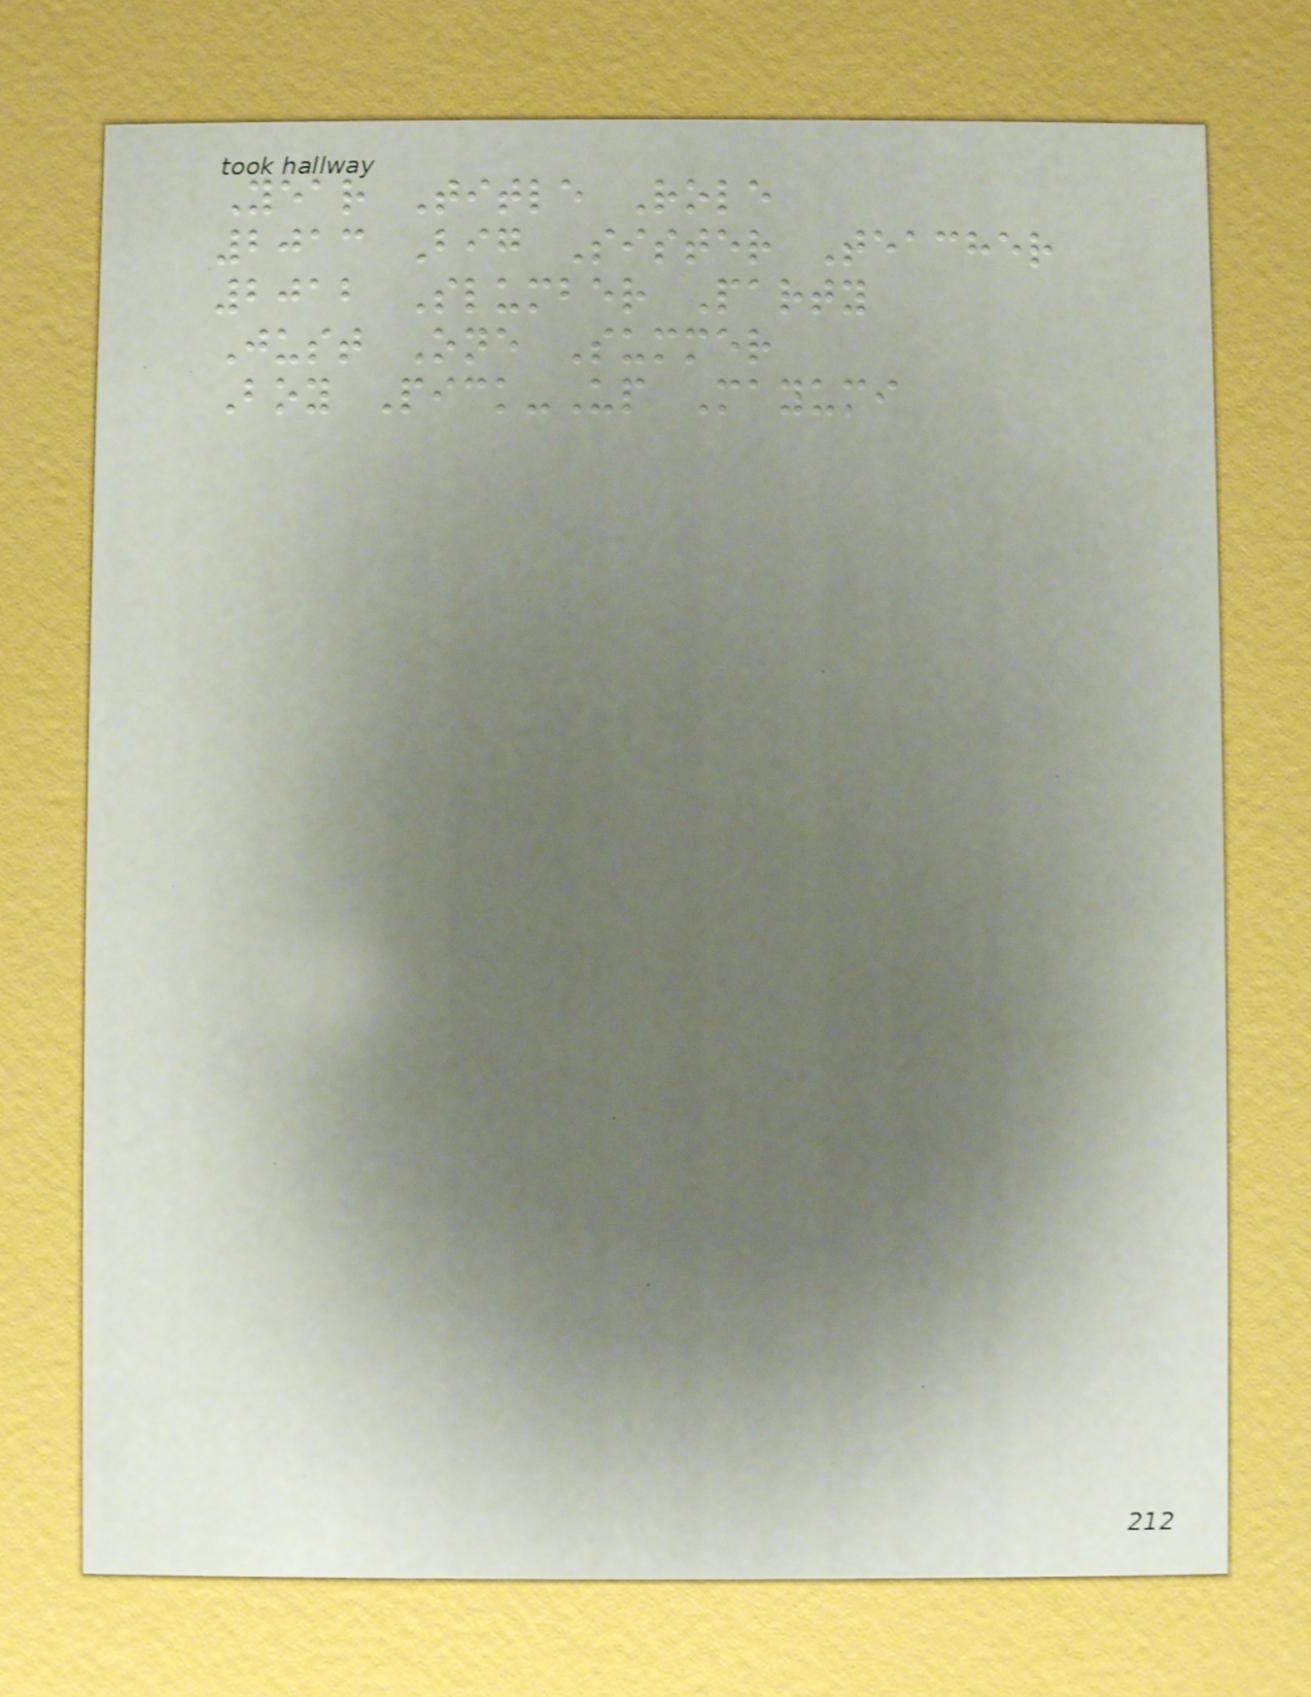Year Title Role
2013 Big Sister Teacher
2012 Slumber Party
Just One Summer
Boy Pick-Up Mayumi
